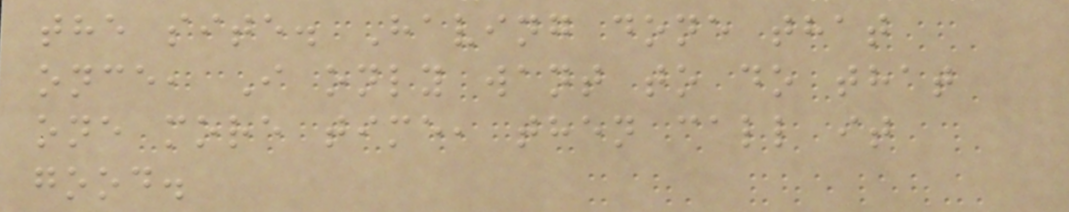the site. Having done that
once, I only want to do that
one more time, then call it
good.
